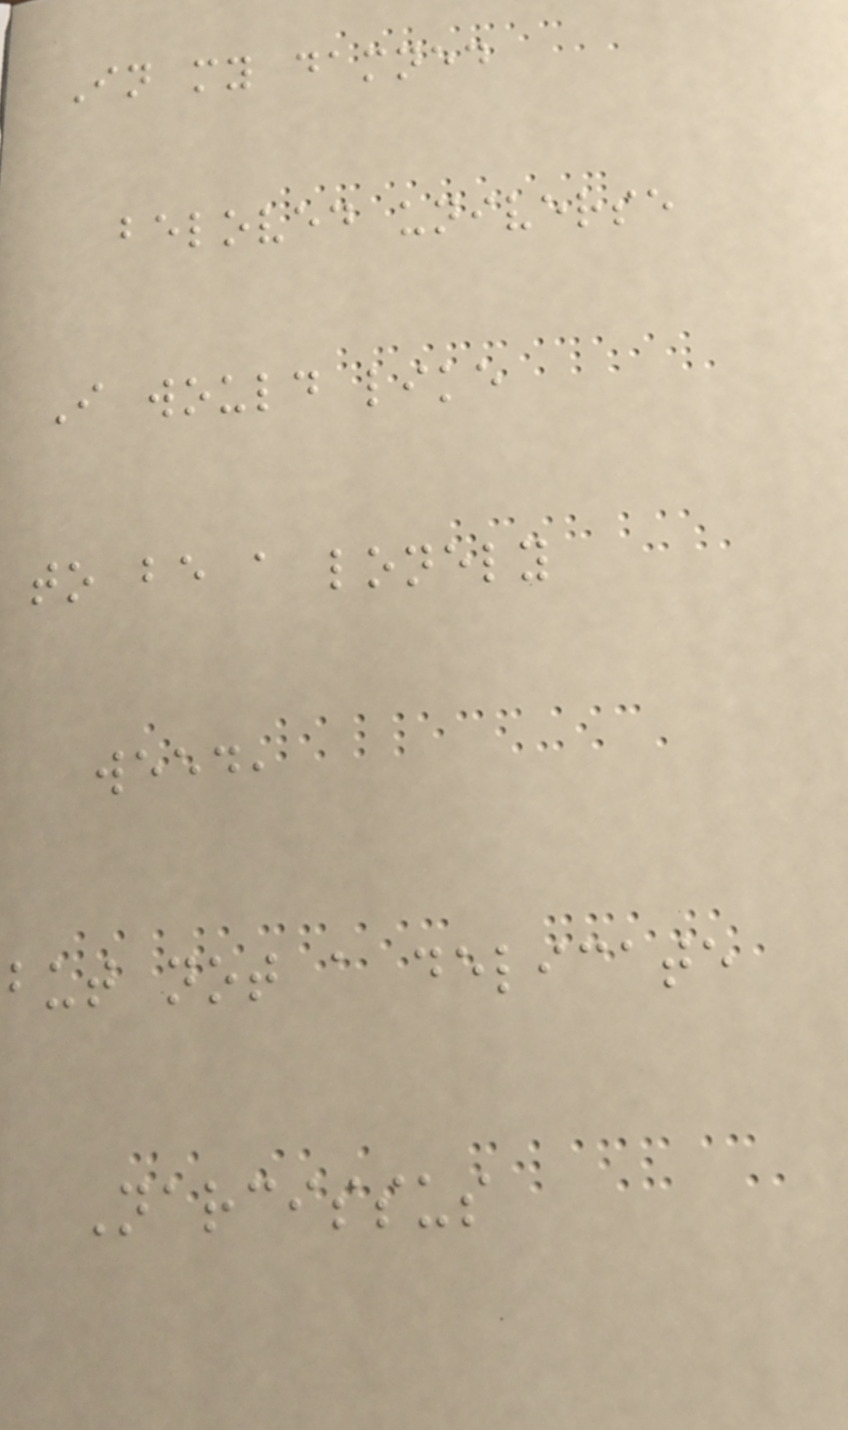In my damned
beloved universe
I would like
to be a lonely
weed,
but not a delicate
Narcissus
